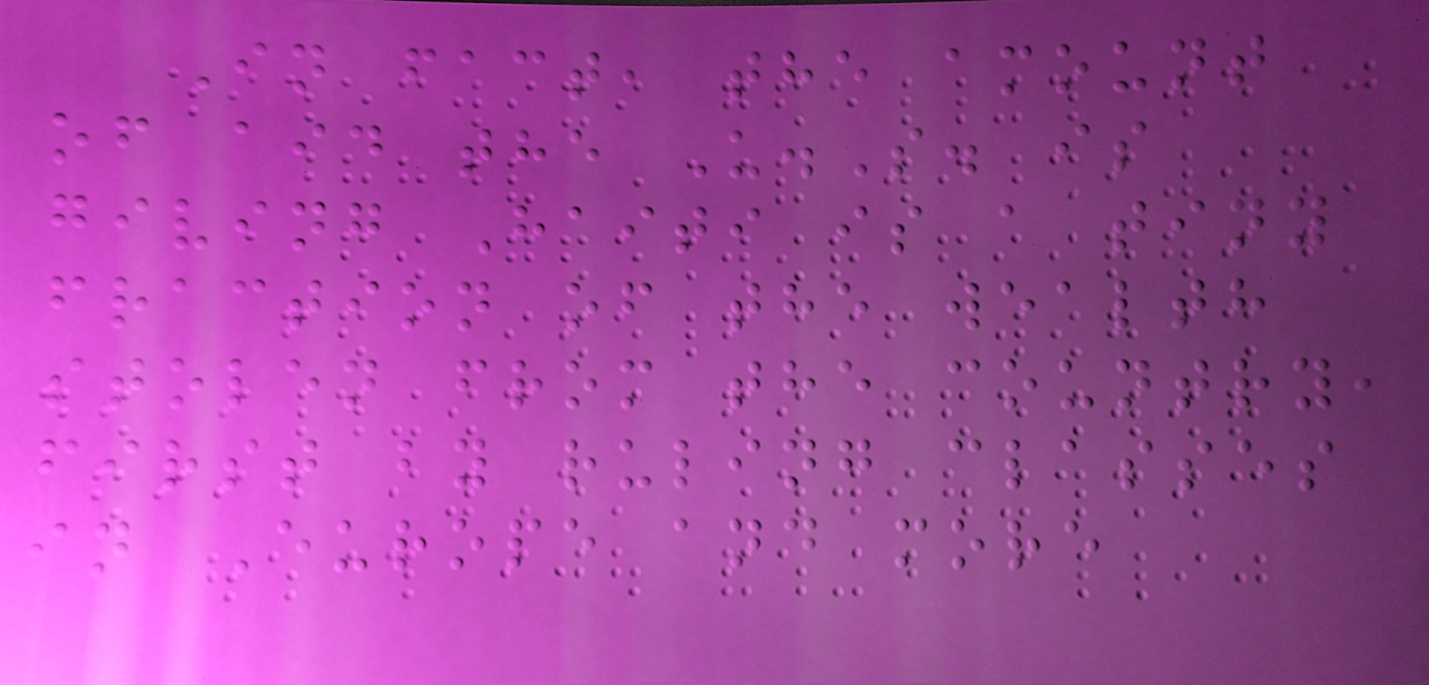In fact, the amount
of aid the U.S. is
giving Haiti is a tiny
fraction of the wealth
stolen from the country,
first by ruling classes
in Europe and more
